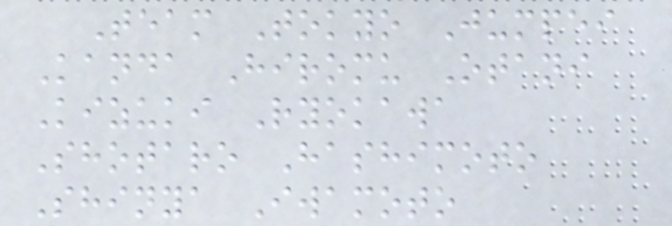Team Tokyo Jumpei
Kanda Hiromu Otani
Kizuki Ryokawa
Shotaro Hashimoto
Shinya Iwamoto
